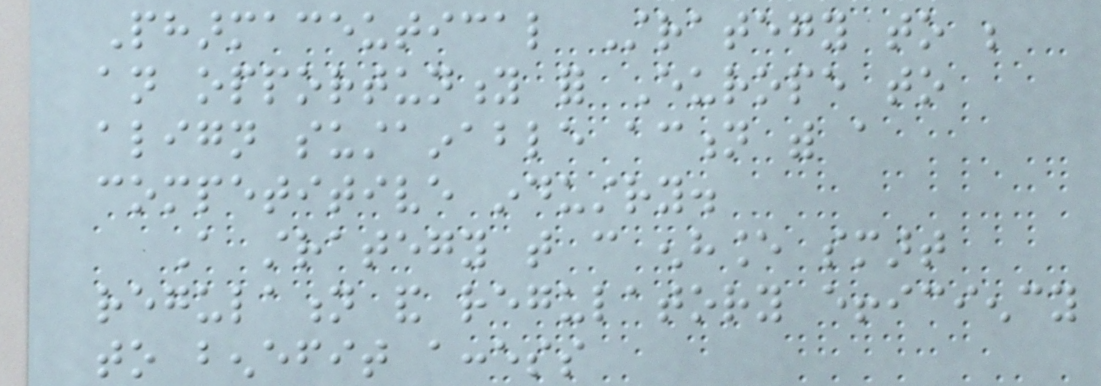Pharmaceutical Strategy to be
an opportunity for Europe to
align sustainable action with a
competitive industry.
A strategy that can enhance smart
regulation and regulatory efficiency
to benefit access
